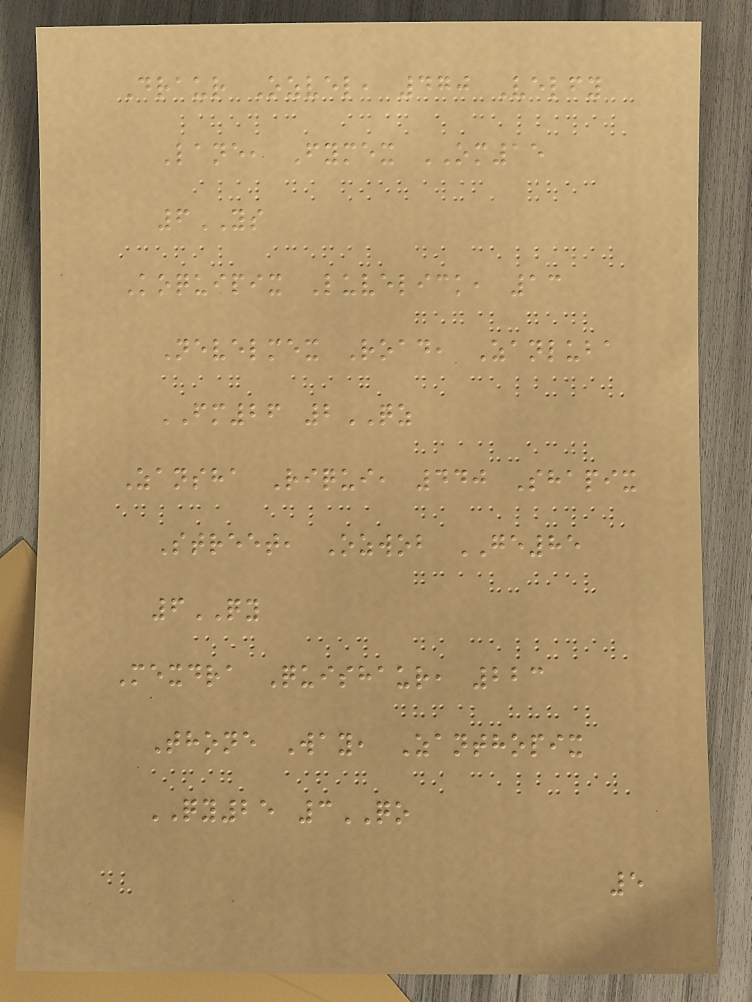Draur Ozvel, 470 Velfy
Lane, Fymex OM15
6YS
Koquipix Luvelick, 13
Nevelmex Road, Zanluba
FM26 2QZ
Zansha Riqui, 440 Shapix
Street, Ozwob GE85
6QY
Mexdra Quishaur, 223
Thone Way, Zanthopix
QY25 3QO
5
